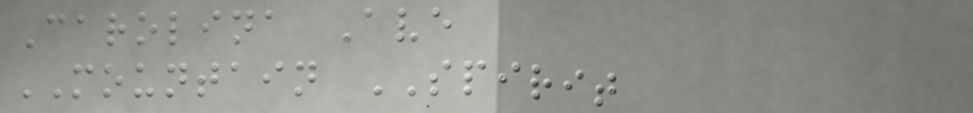Carolina Ave
MOUNTAIN SPIRIT
